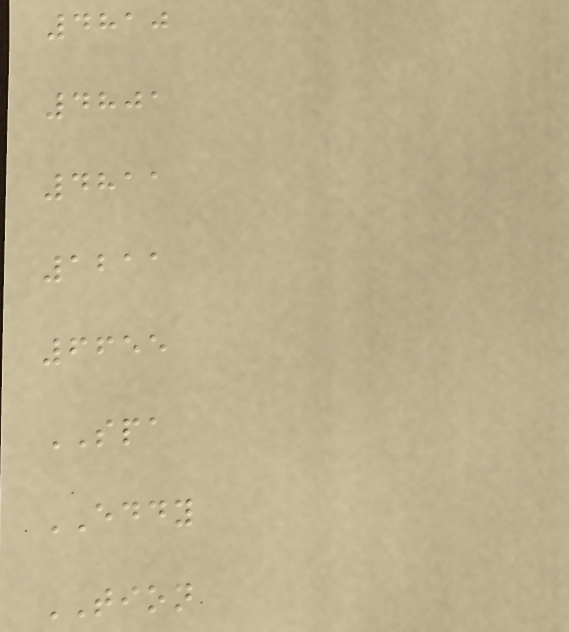4810
4801
4811
1211
6655
SPA
EDDY
TION
